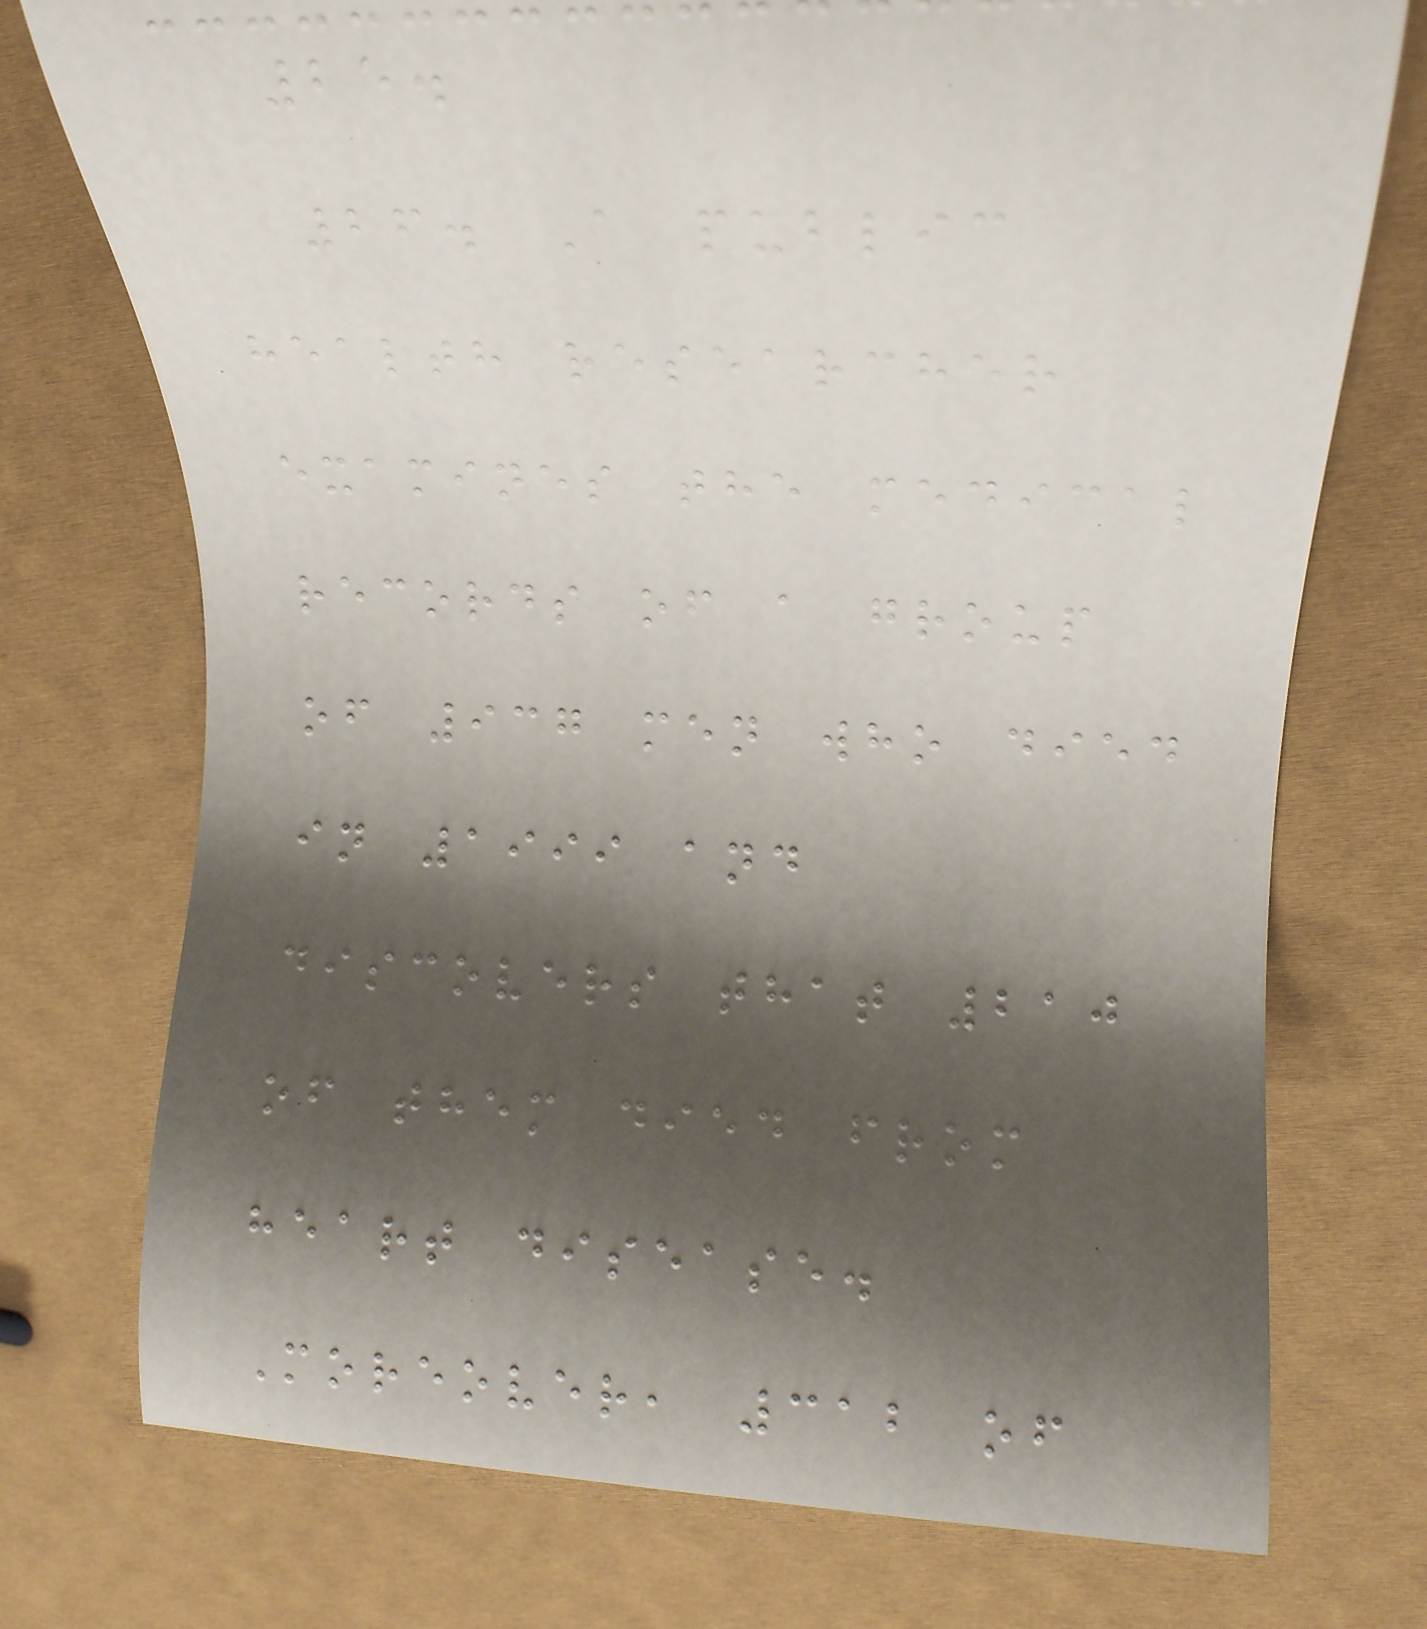25.
26. A public
health researcher
examines the medical
records of a group
of 937 men who died
in 1999 and
discovers that 210
of them died from
heart disease.
Moreover, 312 of
